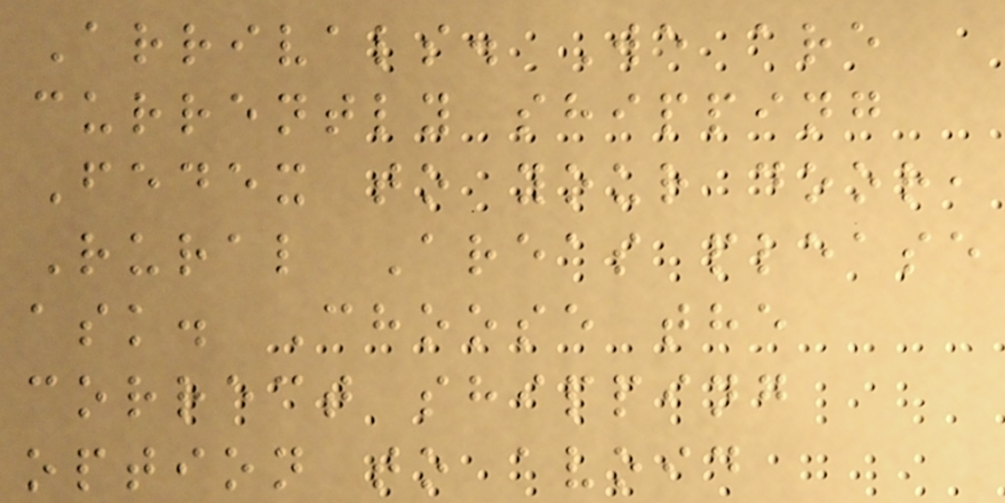Arrivals. We are
currently shipping
Fedex to your door,
Rural Areas please
ask. Choose the
correct shipping
option to avoid
